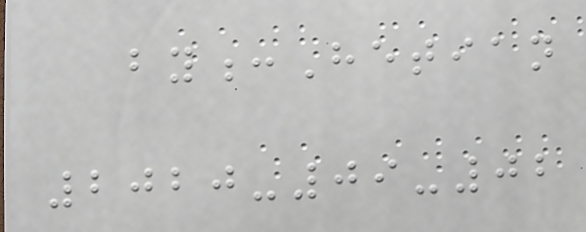by:Hetian
2020-09-02
